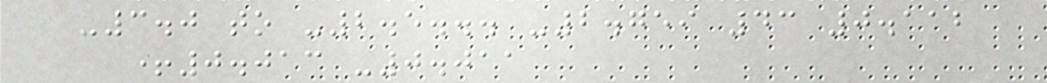-3.0 to -2.5... -2.759 43 0.112
+0.013 -0.011
